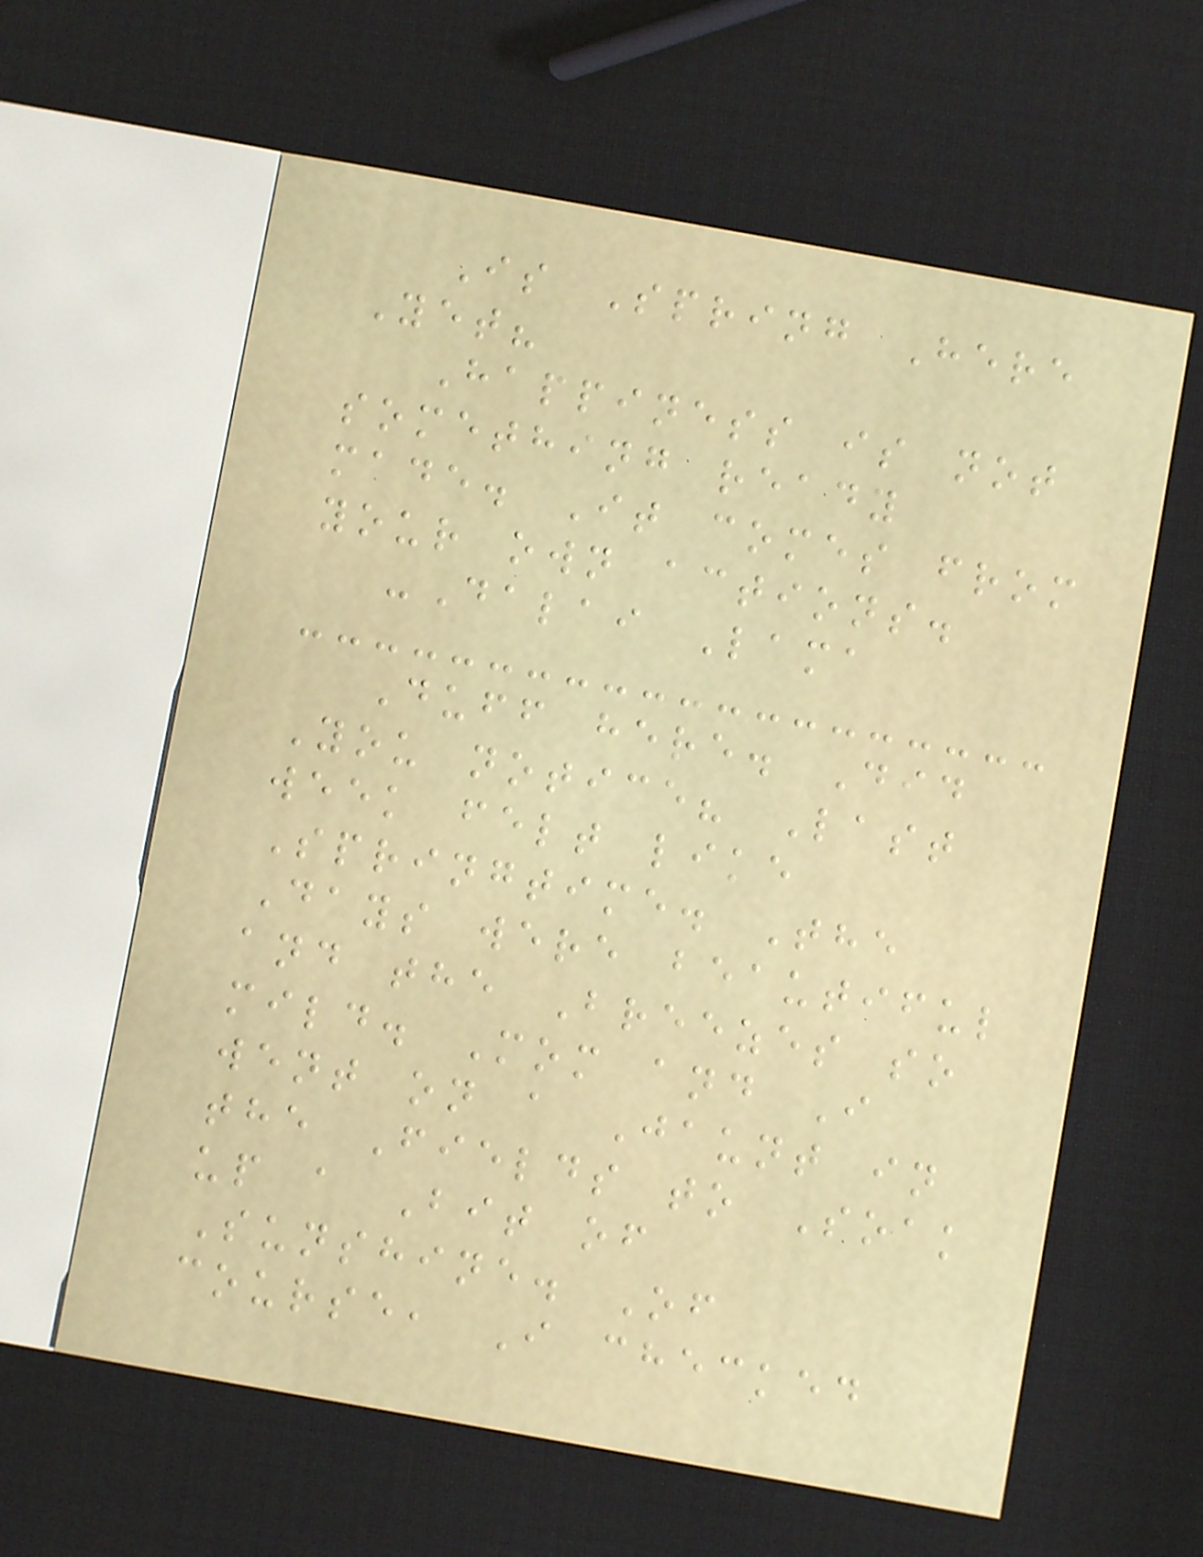Is Spring Here
Yet?
Happiness is not
something ready
made. It comes from
your own actions.
-Dalai Lama
Duff here. Did
You notice? Last
week felt like
Springtime. The
Days were beautiful
and the Breezes so
mild. Mom and I
went on a Jaunt in
the Fields to Soak
up a Bit of
Sunshine. Of
course, I checked
